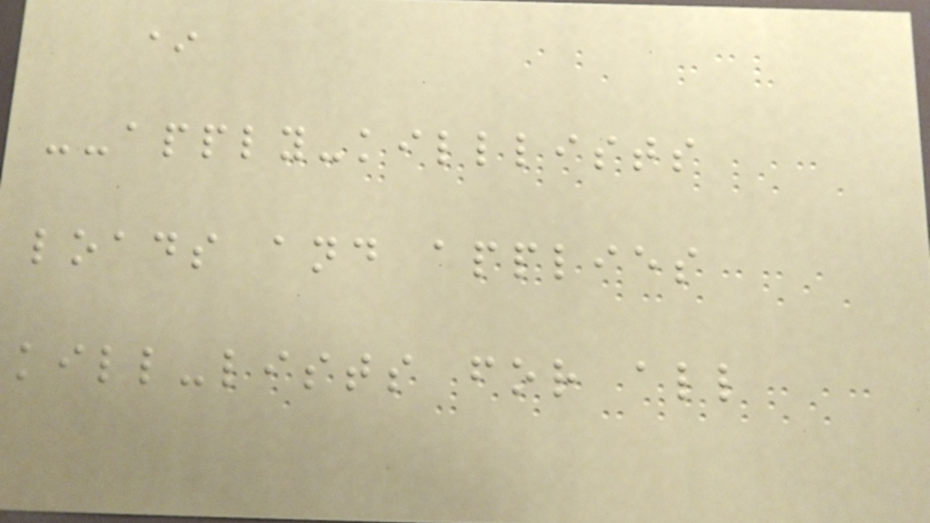*
--apply-killlists
loads and applies
kill-lists for all
